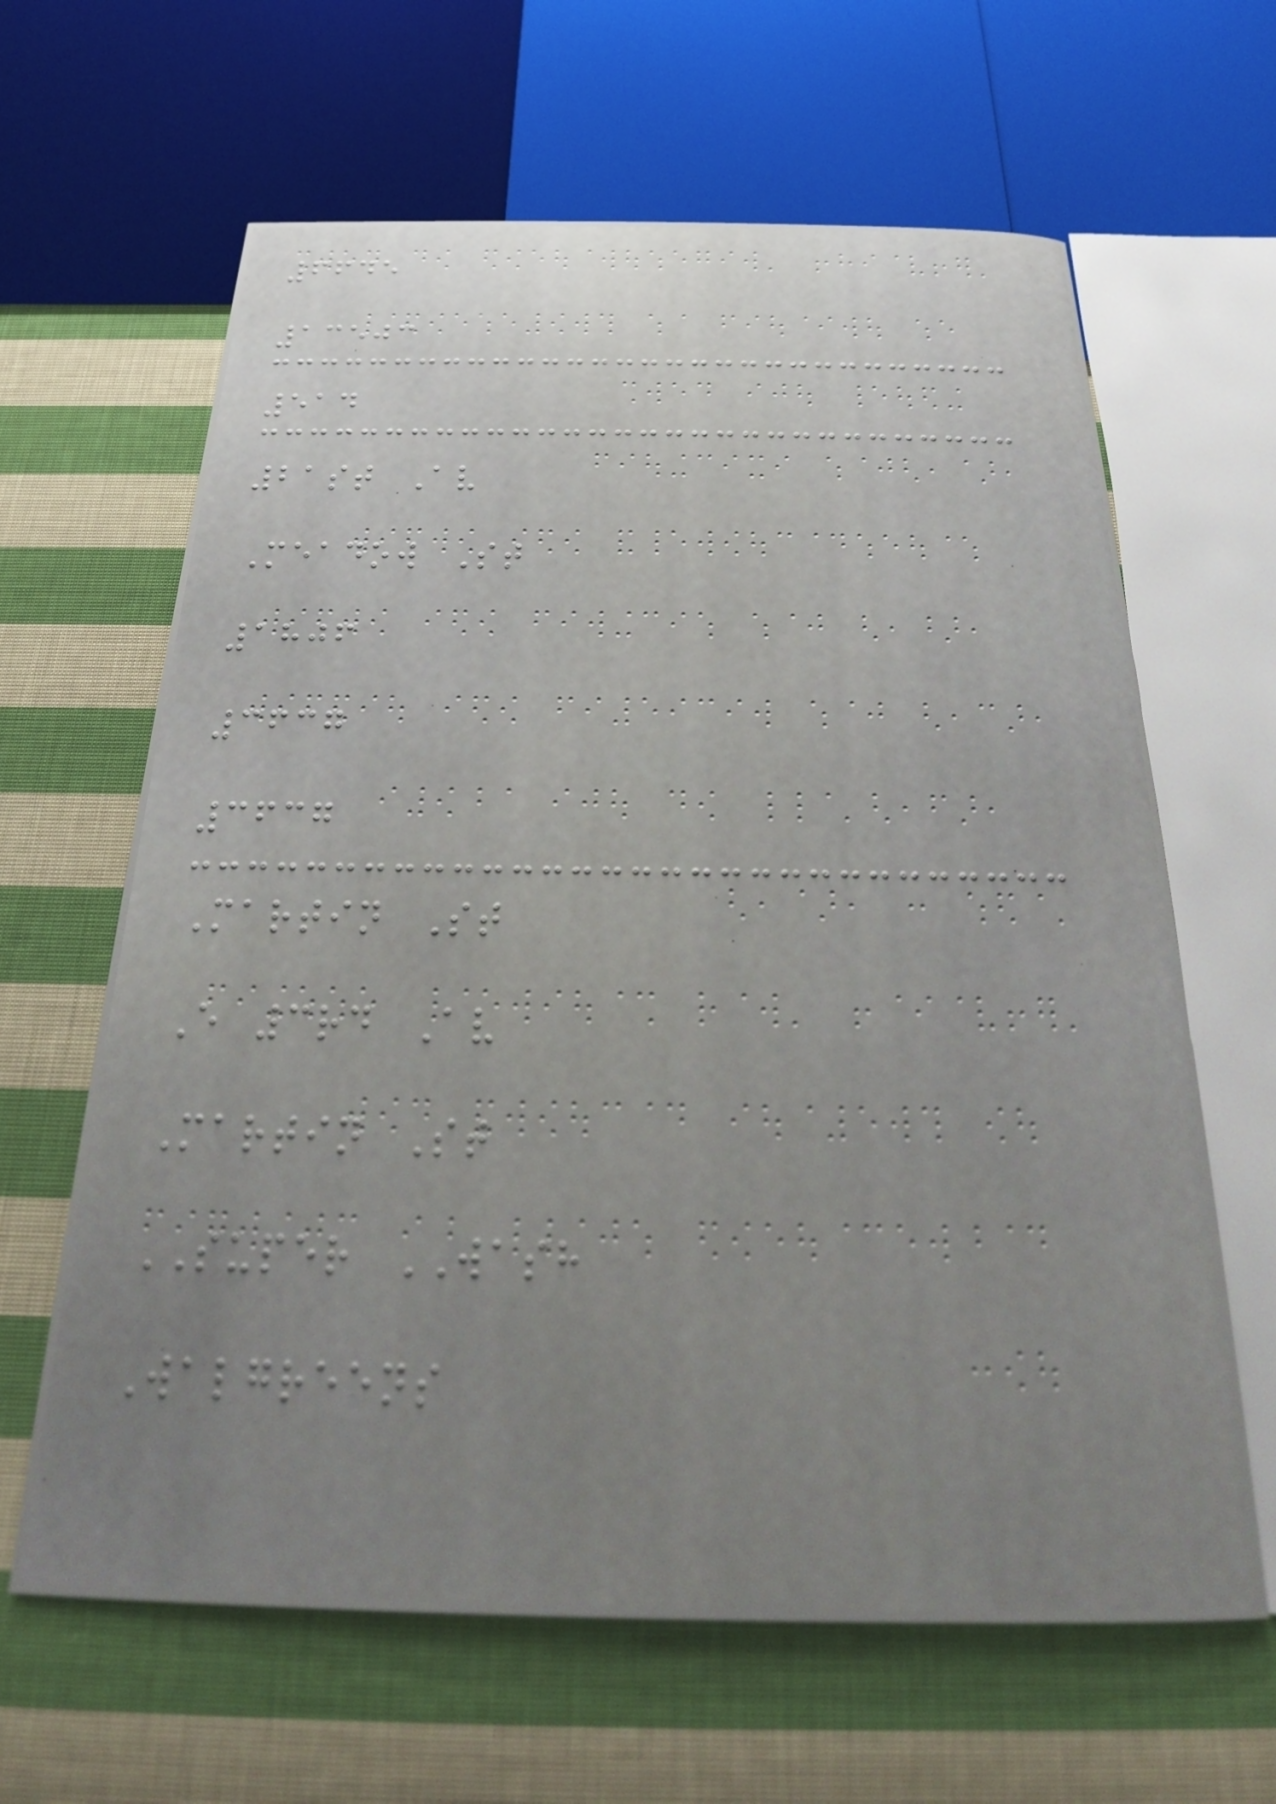6645
13503
514
21st Av
Meadow St
1806
3637
3637
Martin St
E 3rd Av
Martin St
SUPER WASH
Walgreens
